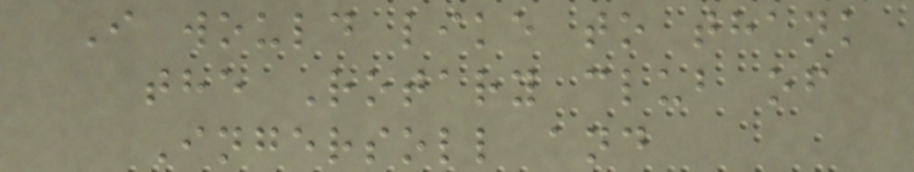I would like to thank
the Rotary club of
Ingersoll and
